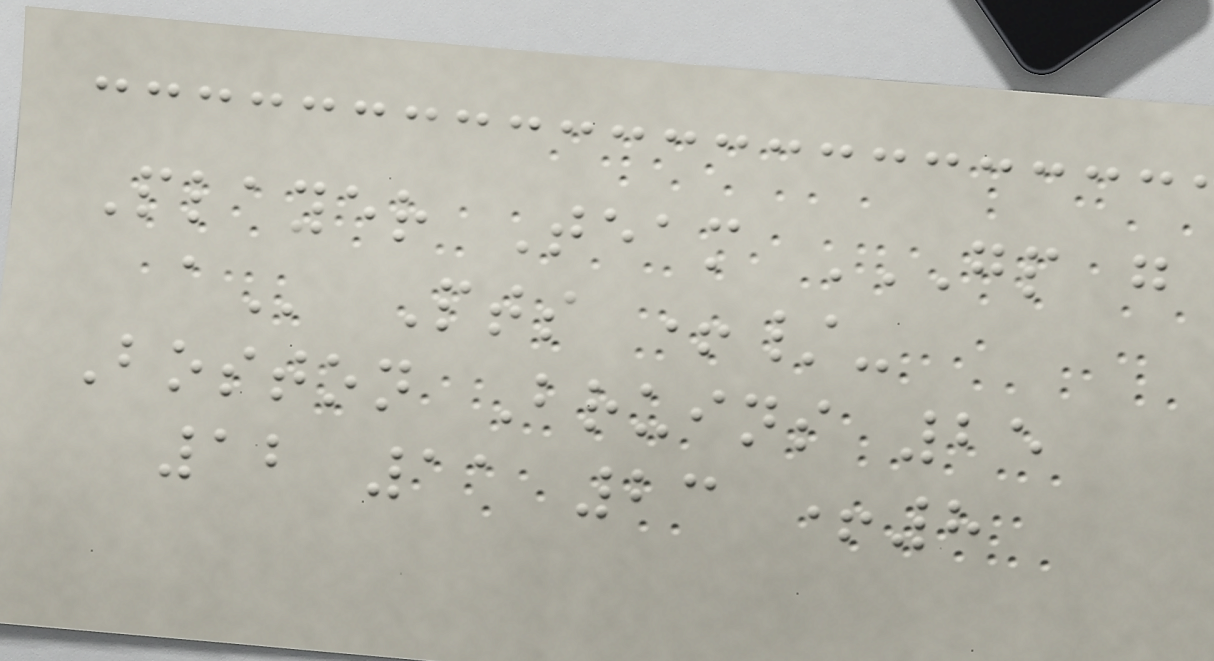Player Team GP G
A Pts +/-
Boston Bruins 25
12 11 23 +8
